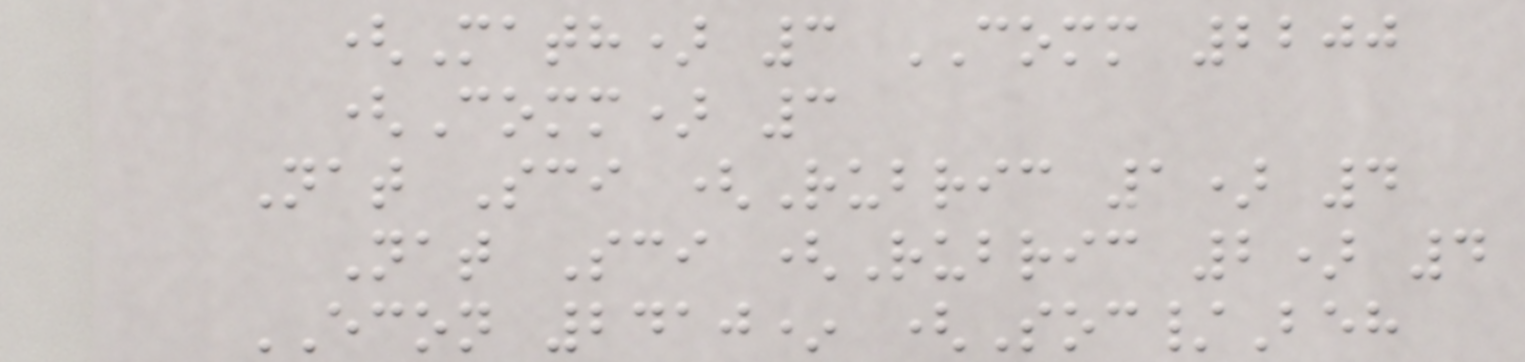(Math) 3 COMM 2200
(Comm) 3
Nat Sci (Rubric 1) 4
Nat Sci (Rubric 2) 4
ECON 2410* (Soc/Beh
